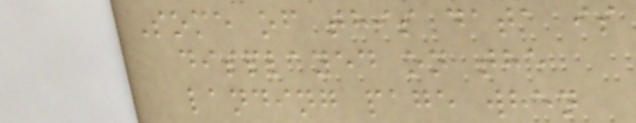Some of this data is
displayed on the
landing page when
